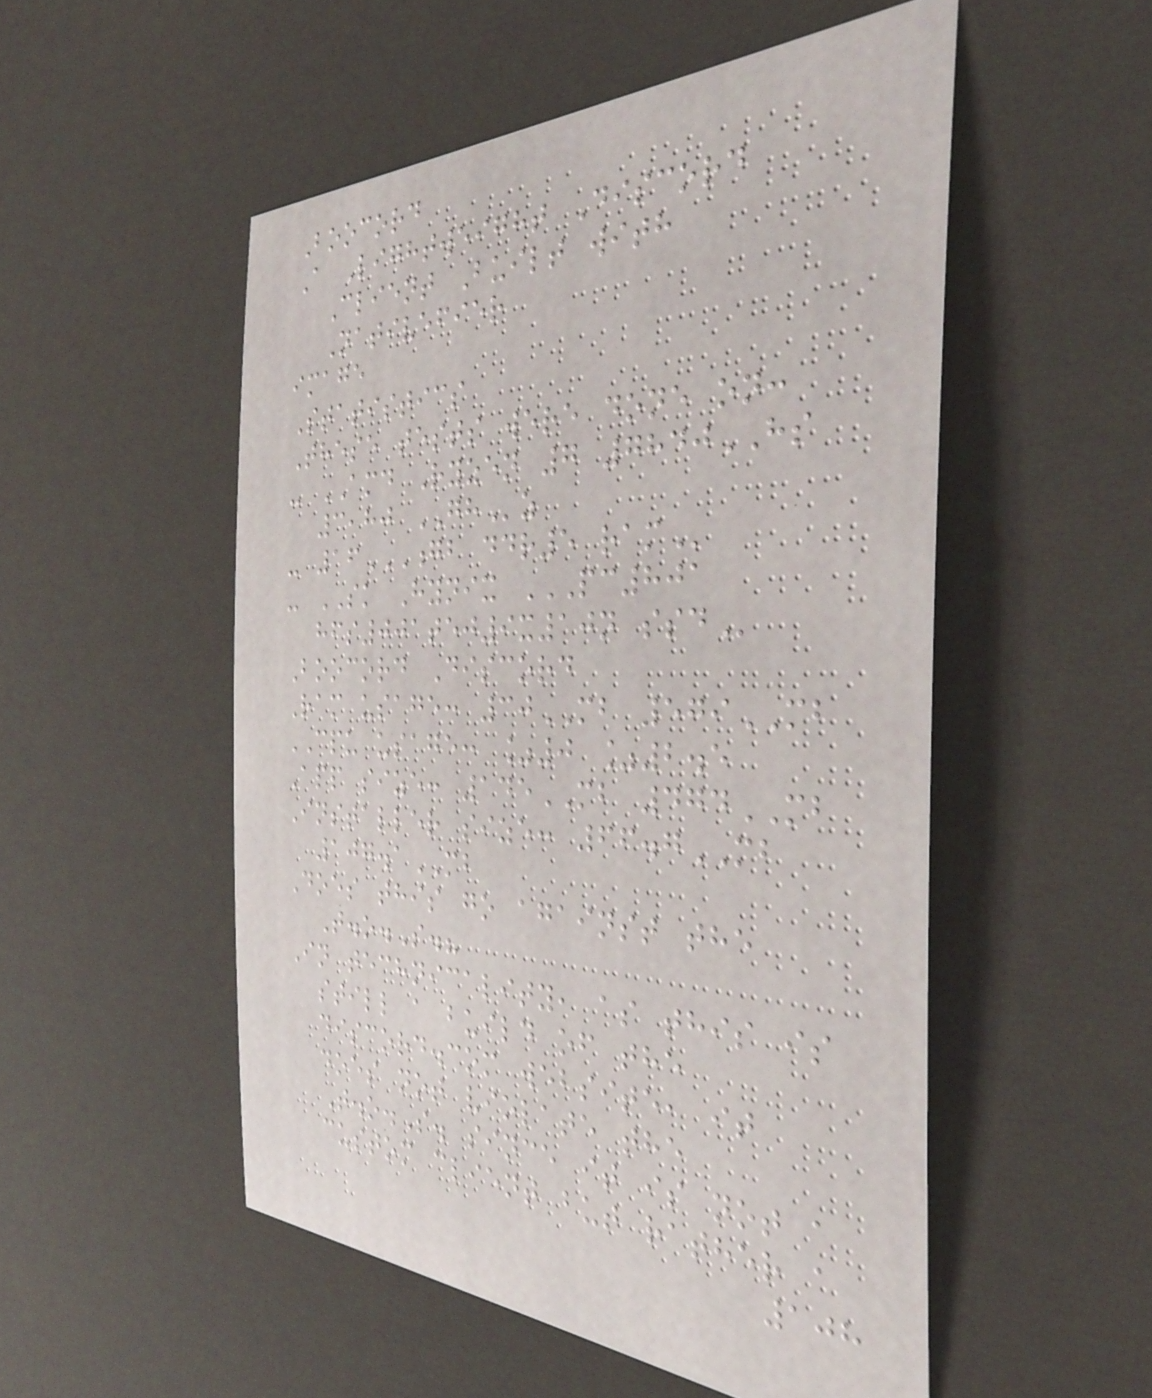Boocord
A Lightweight Discord
Client Built with
Nativefier
image
Statistics
These tests were done on:
- AMD Ryzen 7 7840HS
3,80 GHz
- 16GB DDR5 RAM
- SK Hynix PC801
HFS001TEJ9X10N SSD
Boocord Discord
Ram usage: 30MB 579MB
CPU usage: %0 %2.5
App size: 145MB 474MB
Installer size: 66.7MB
107.1MB
Does this go against the
T.o.S.?
In technicality, as this is
still a build of the
discord.com website, it
does not violate the
T.o.S. since it is not a
custom client but rather a
108
